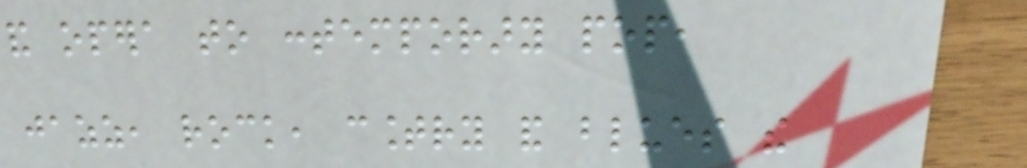and opera to contemporary pop,
jazz, rock, country and blues the
